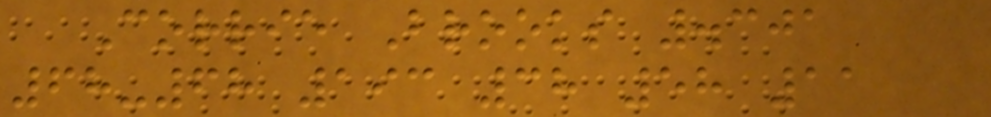Corrie Brooks .301
68-68 193 38 58 11
